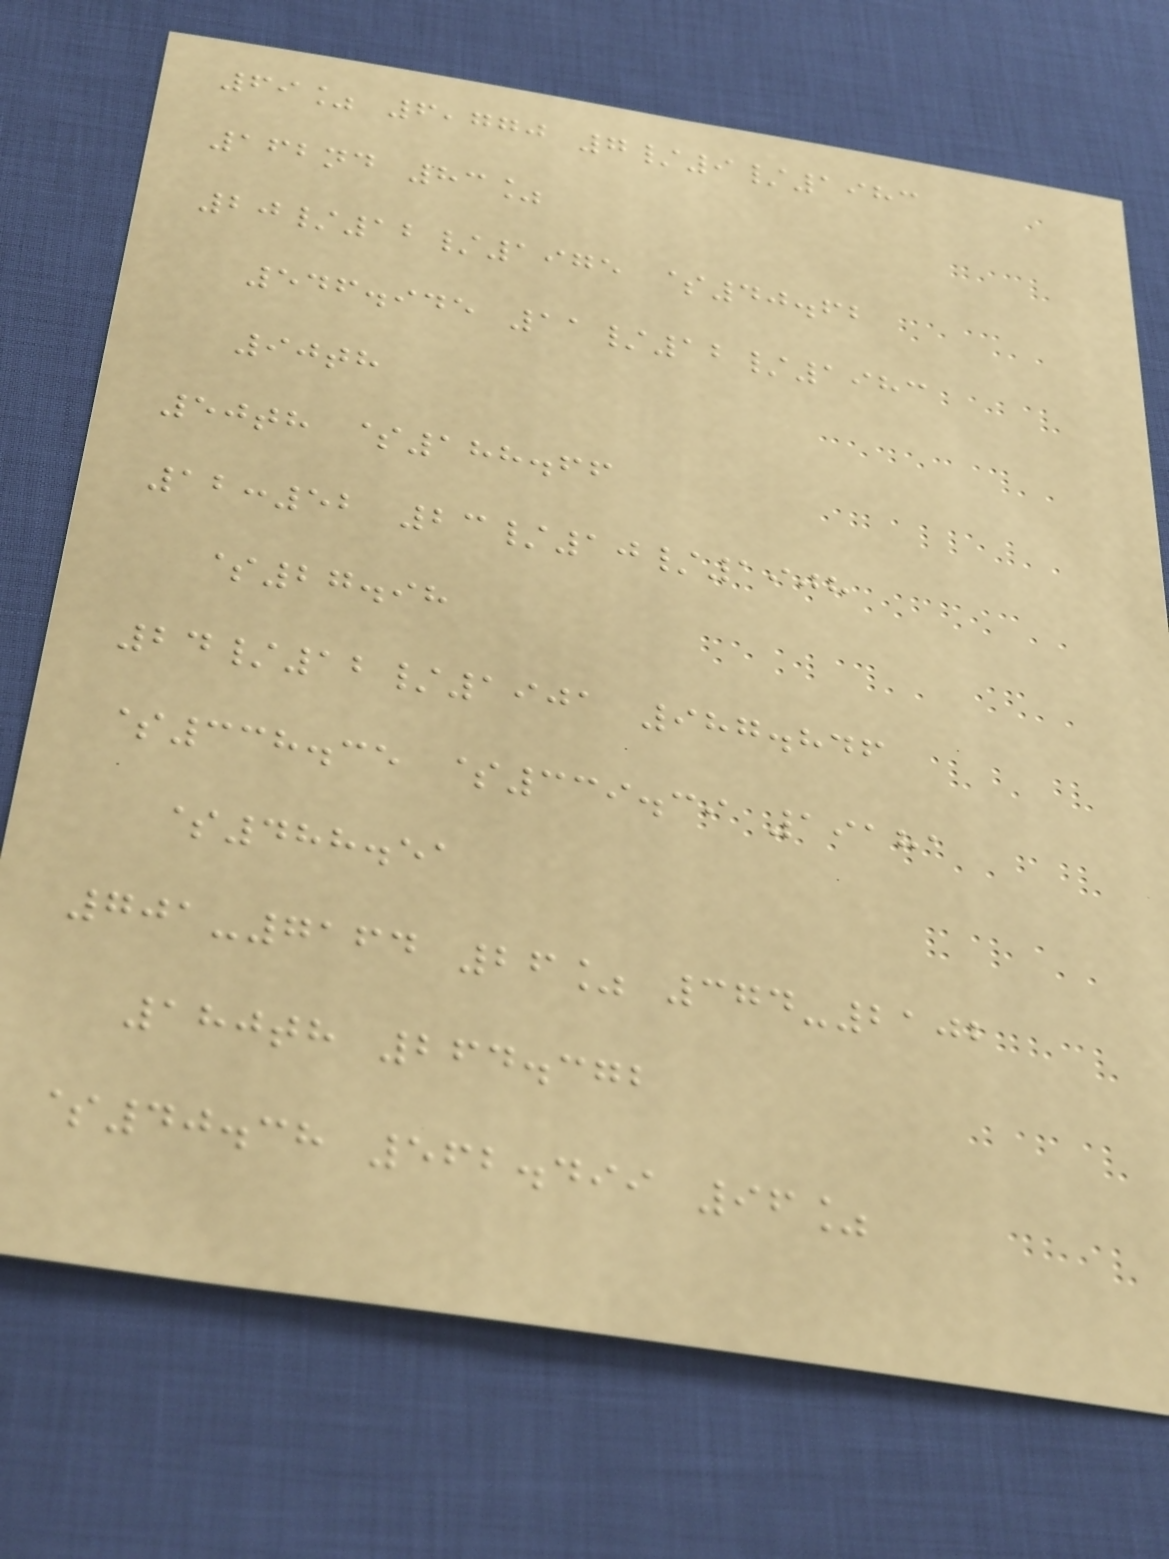69% 6,770 7/9/1983
162nd 83%
20/12/1975 $40.62
546.945 11/12/1983
90th
50th $188.66
12:52 23/10/1908
$27.98
24/12/1901 987.846
$338.35 $339.39 19181
$488.51
701-7164 26% 374-2102
180th 264.372
$40.38 562.499 96%
